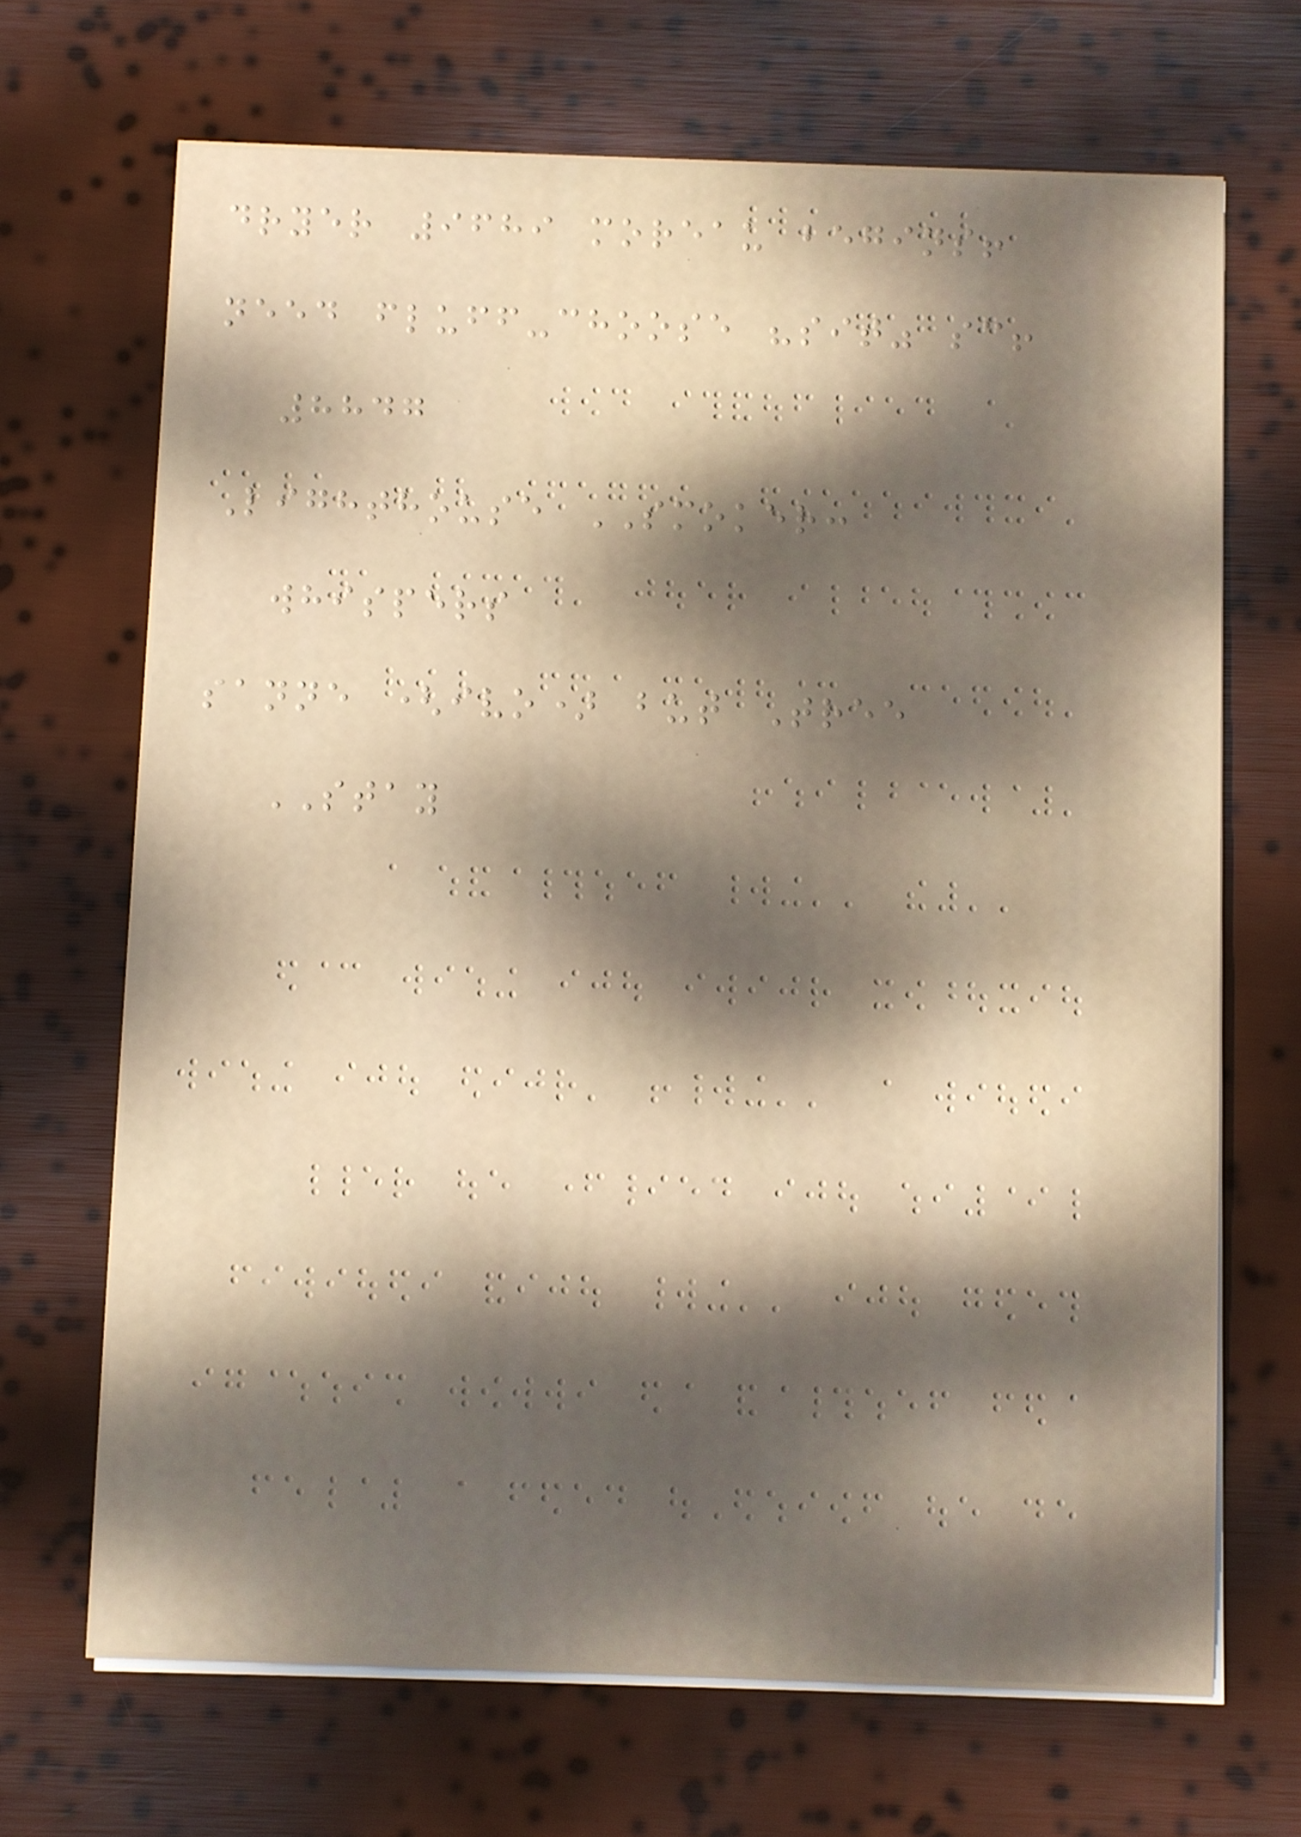dryer 9689 moreau begins!
need fluff-choose "sit" sc!
8847
Lighthouse SMOKER:
whispers
sanne (ivo) but Tree
STAY
